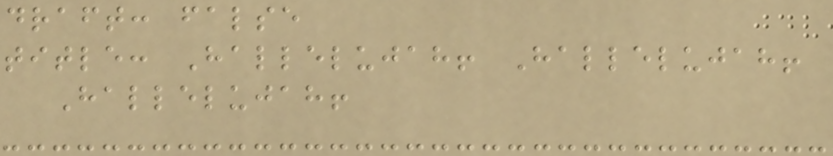draft: false
title: Hallelujah! Hallelujah!
Hallelujah!
